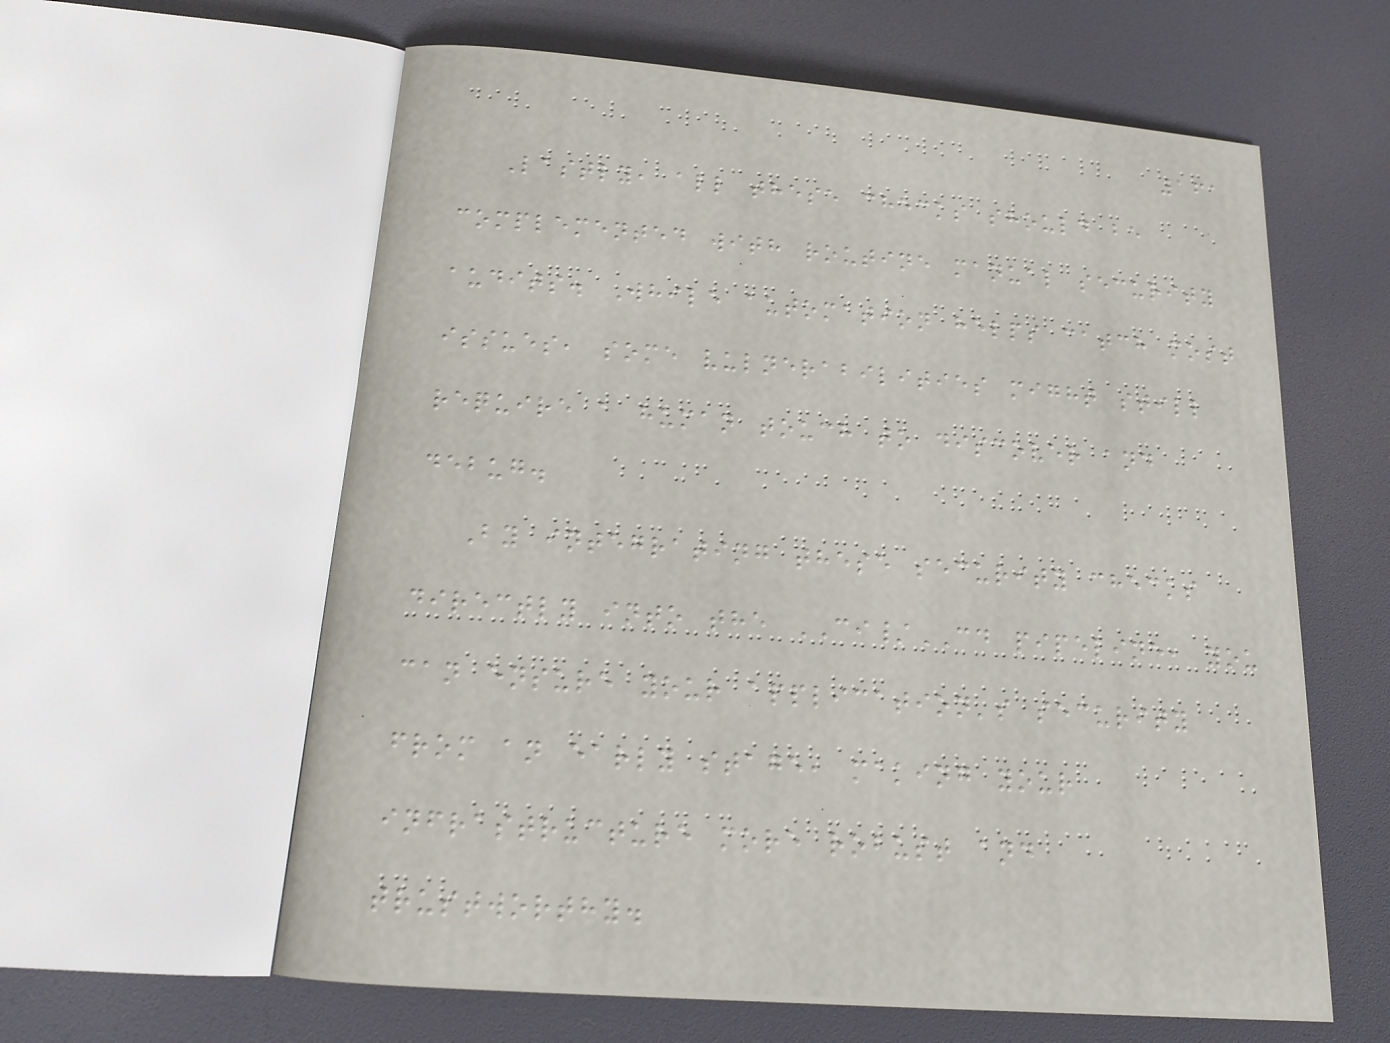161
Lastly, all these checks should be
complemented with routine manual security
audits. While automation helps catch most
issues, some vulnerabilities might still
require a human touch to discover and
debug.
By integrating these security checks
directly into the CI/CD pipeline, you
can ensure your application's security
from an early stage, making your
infrastructure more robust and
trustworthy.
